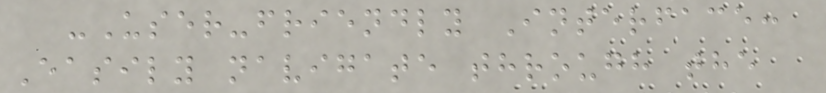-User-friendly Interface:
Easily navigate through the
